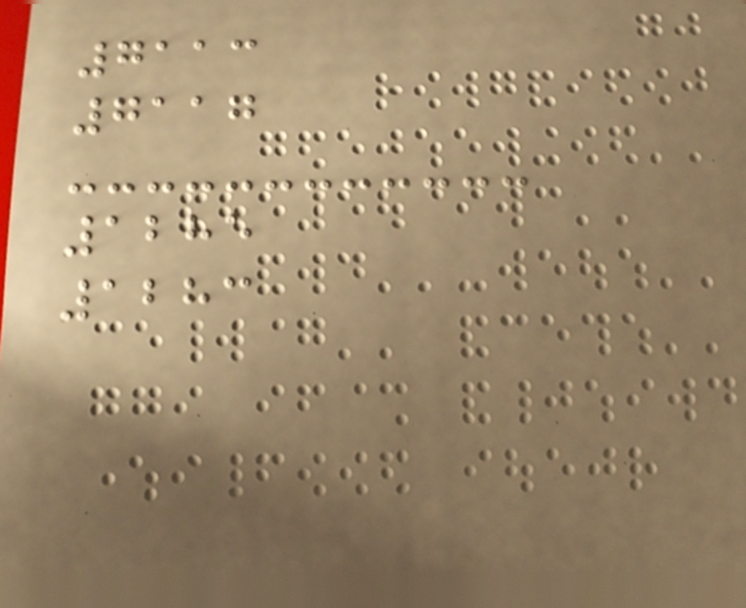7113
7117
1285
1283
